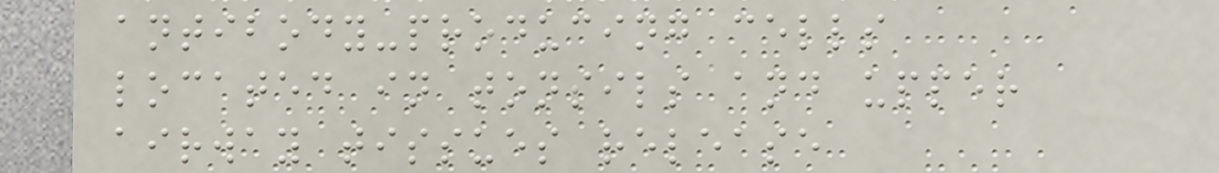antibody-producing cells
located in tonsils and upper
airway tissues release
